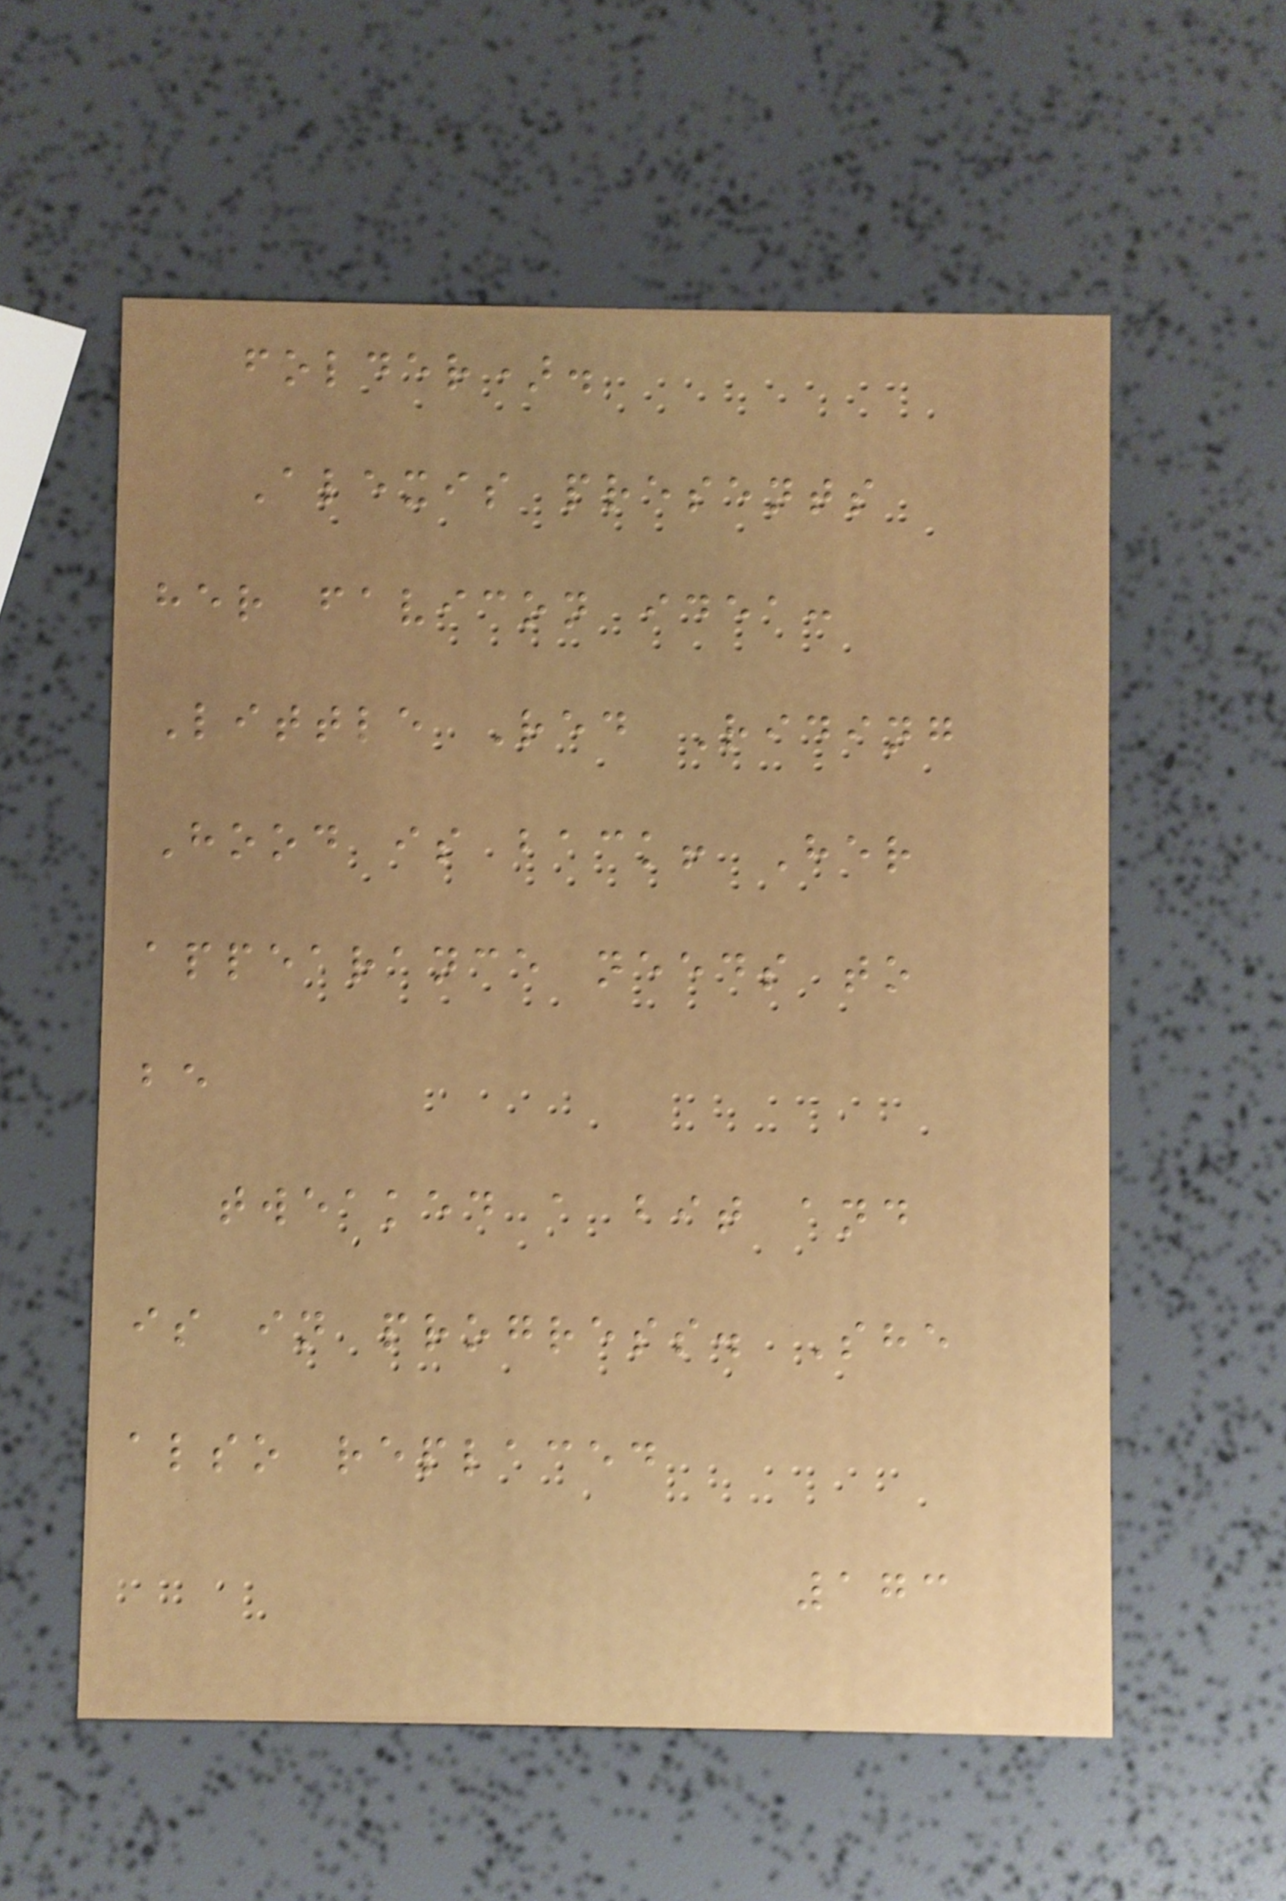folder).
Alexis presents
her favicon idea:
Little Red Riding
Hood is back! Her
appearance needs to
be
tweaked a bit and
is in progress. She
also replaced
173
